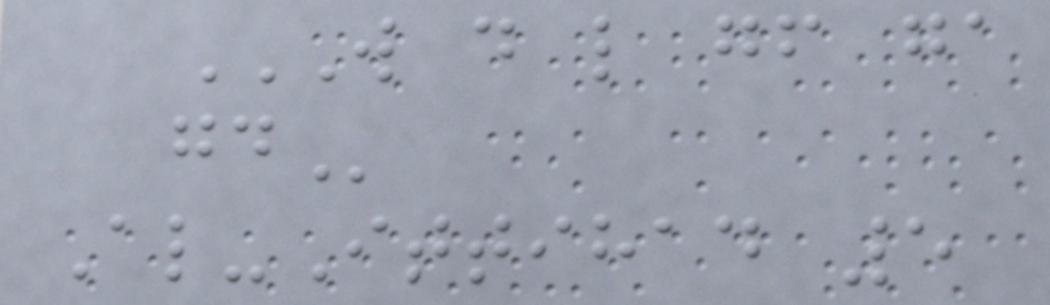W D L GF GA
GD
Al-Ittihad 5
